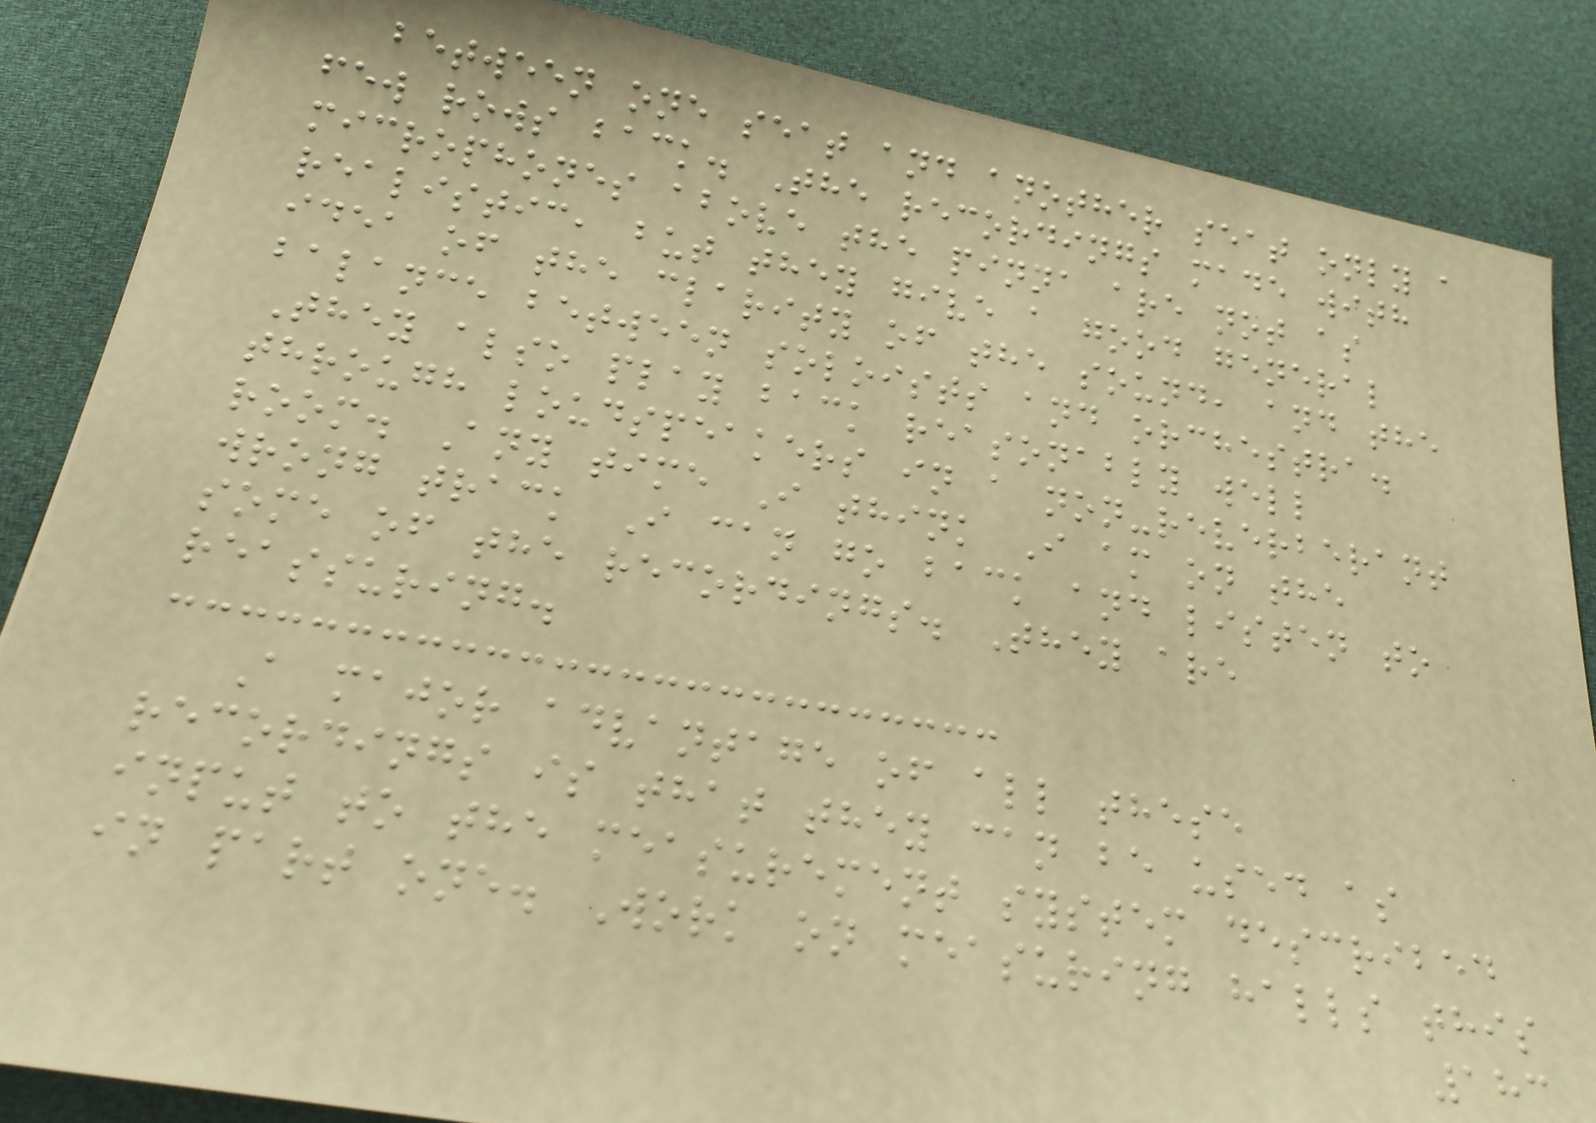between one seat and another seat only a
few rows back. The recordings made with
microphones above the pinna are not as
realistic, but they give a good general
idea of the clarity of the sound, and the
balance between soloists and orchestra.
They also play back reasonably well
through loudspeakers in a non-reverberant
room. Any time I think I am on the
wrong track I can go back and listen to
some of the recordings. They are
reassuring.
A major advantage of all these
recordings is that they can be used as
input to the measurement system described
in part one. Work on measuring halls this
183
